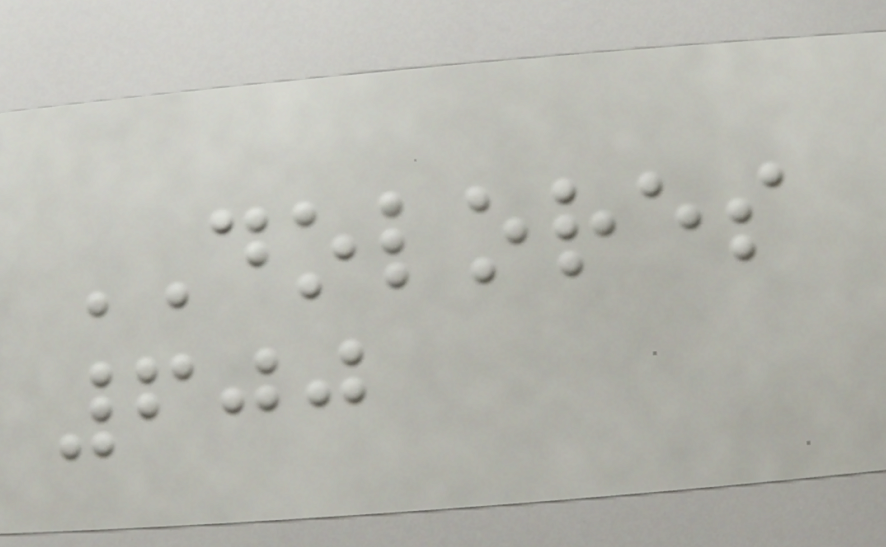DOLORES
600
